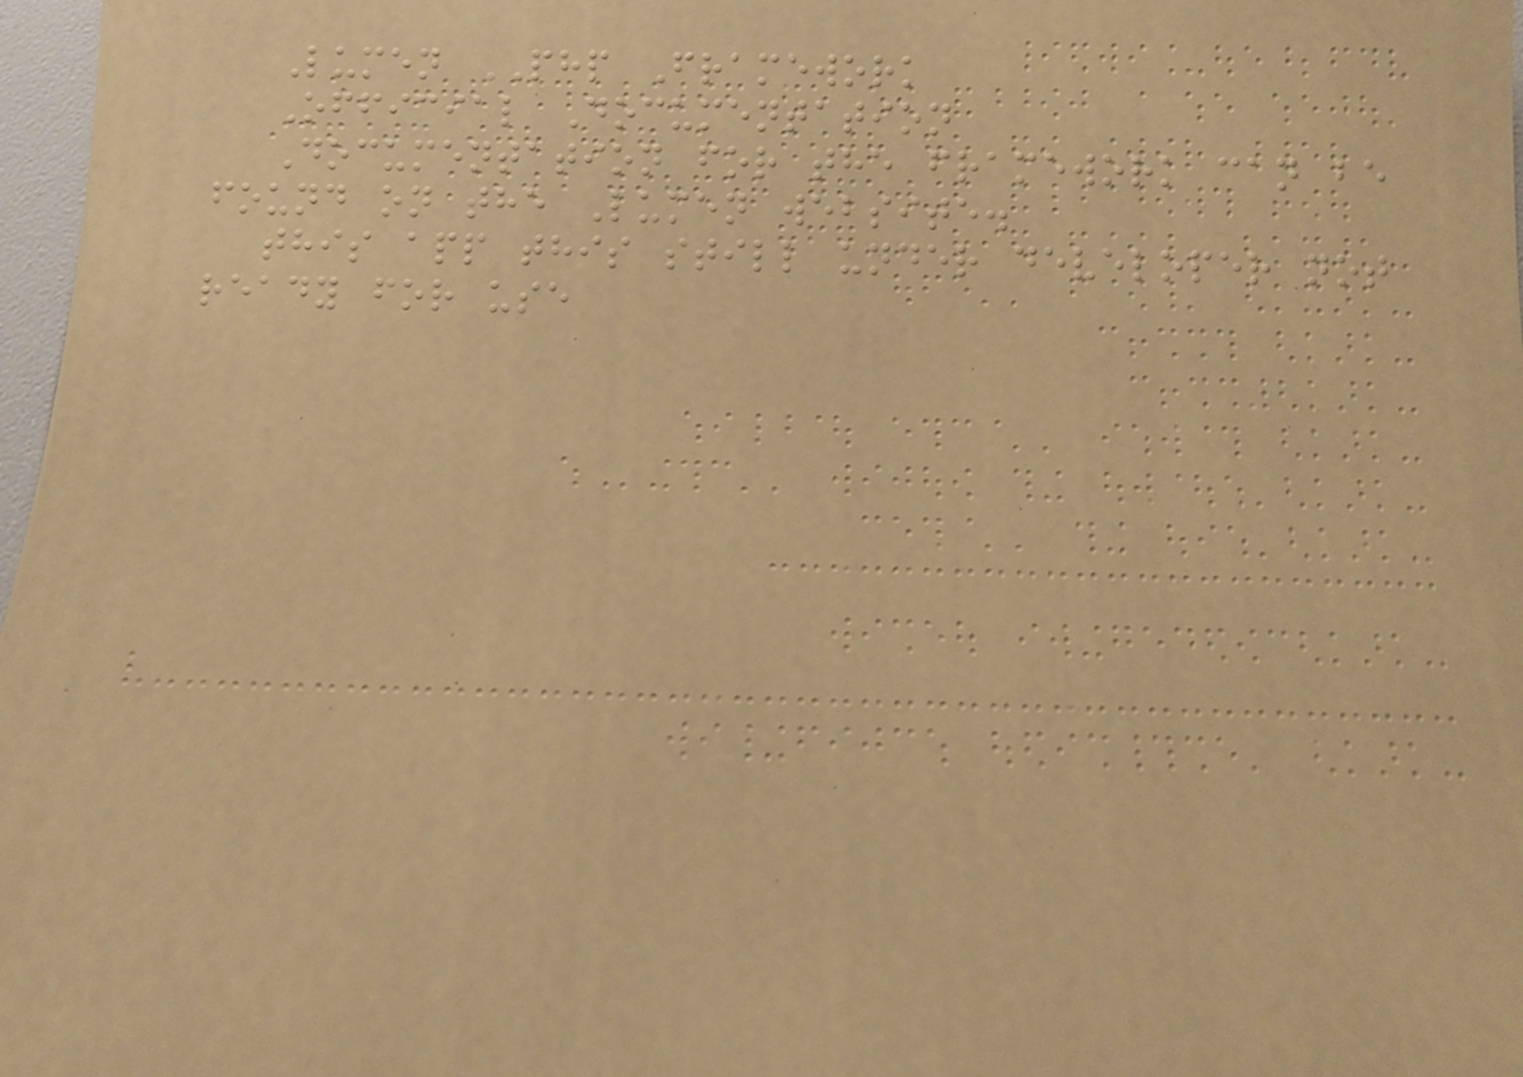Lumen PHP Framework
Official Documentation
Documentation for the framework can be
found on the Lumen website.
this app this still under developer not
ready for use
